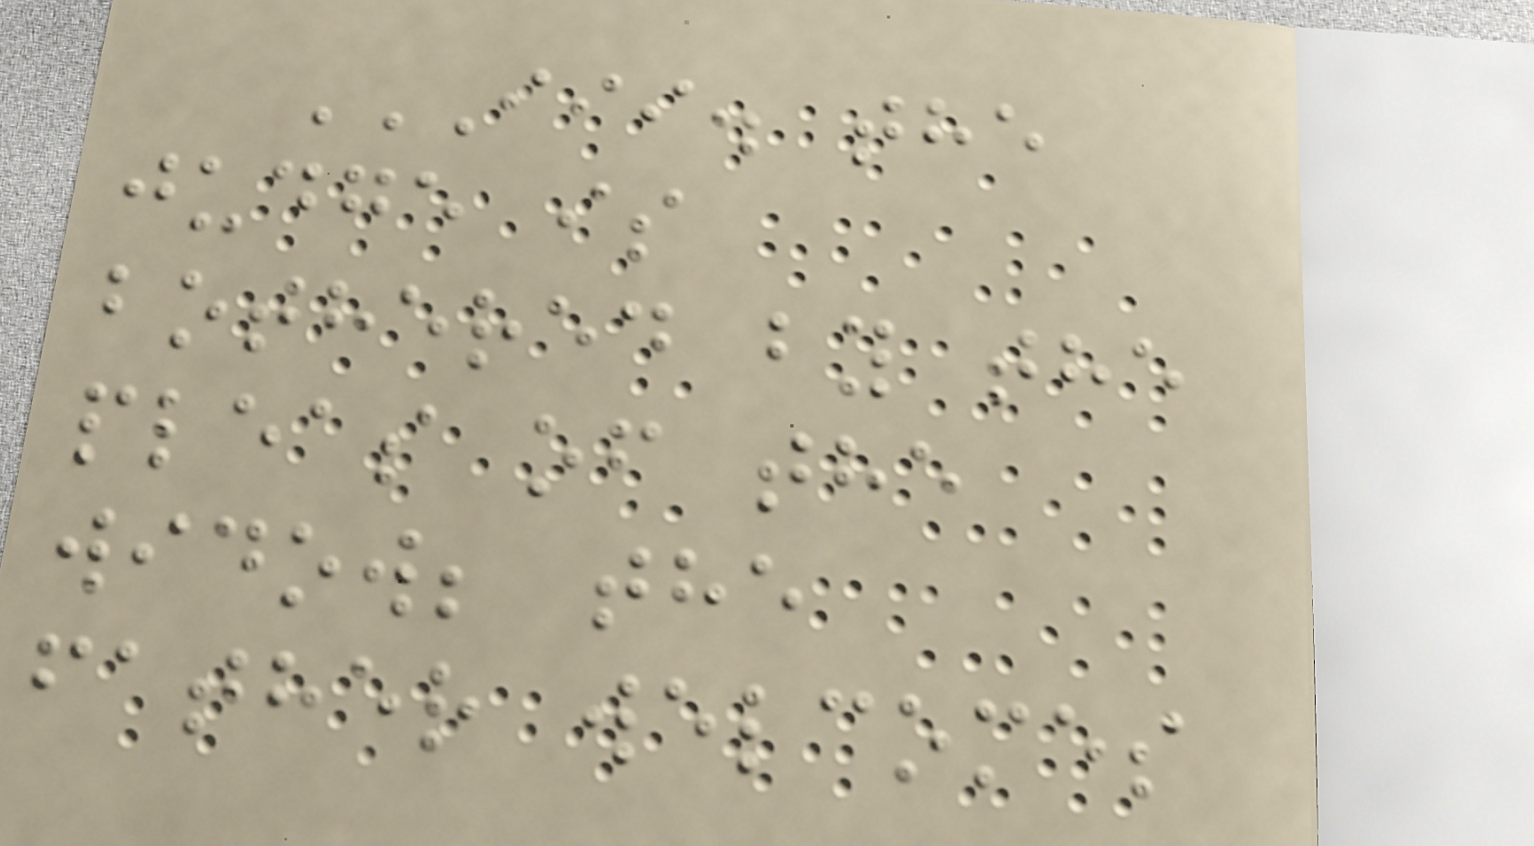III. THE
JUDGE IS
BOTHERED BY THE
PLEAS OF THE
WIDOW; THE
FATHER WELCOMES
